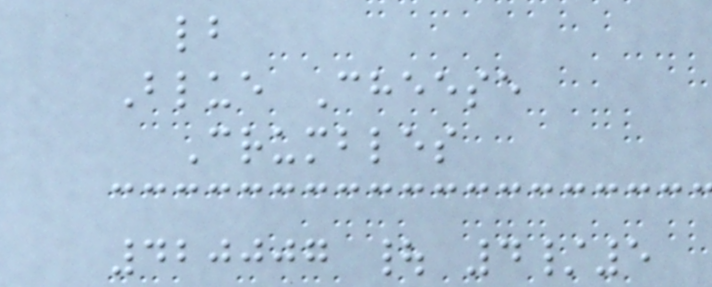lb
Blue Cheese
Crumbles
420007 | 4/5
